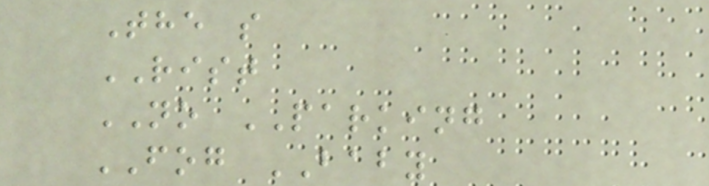The s
RIST
NO PARKING
FOG BABY
